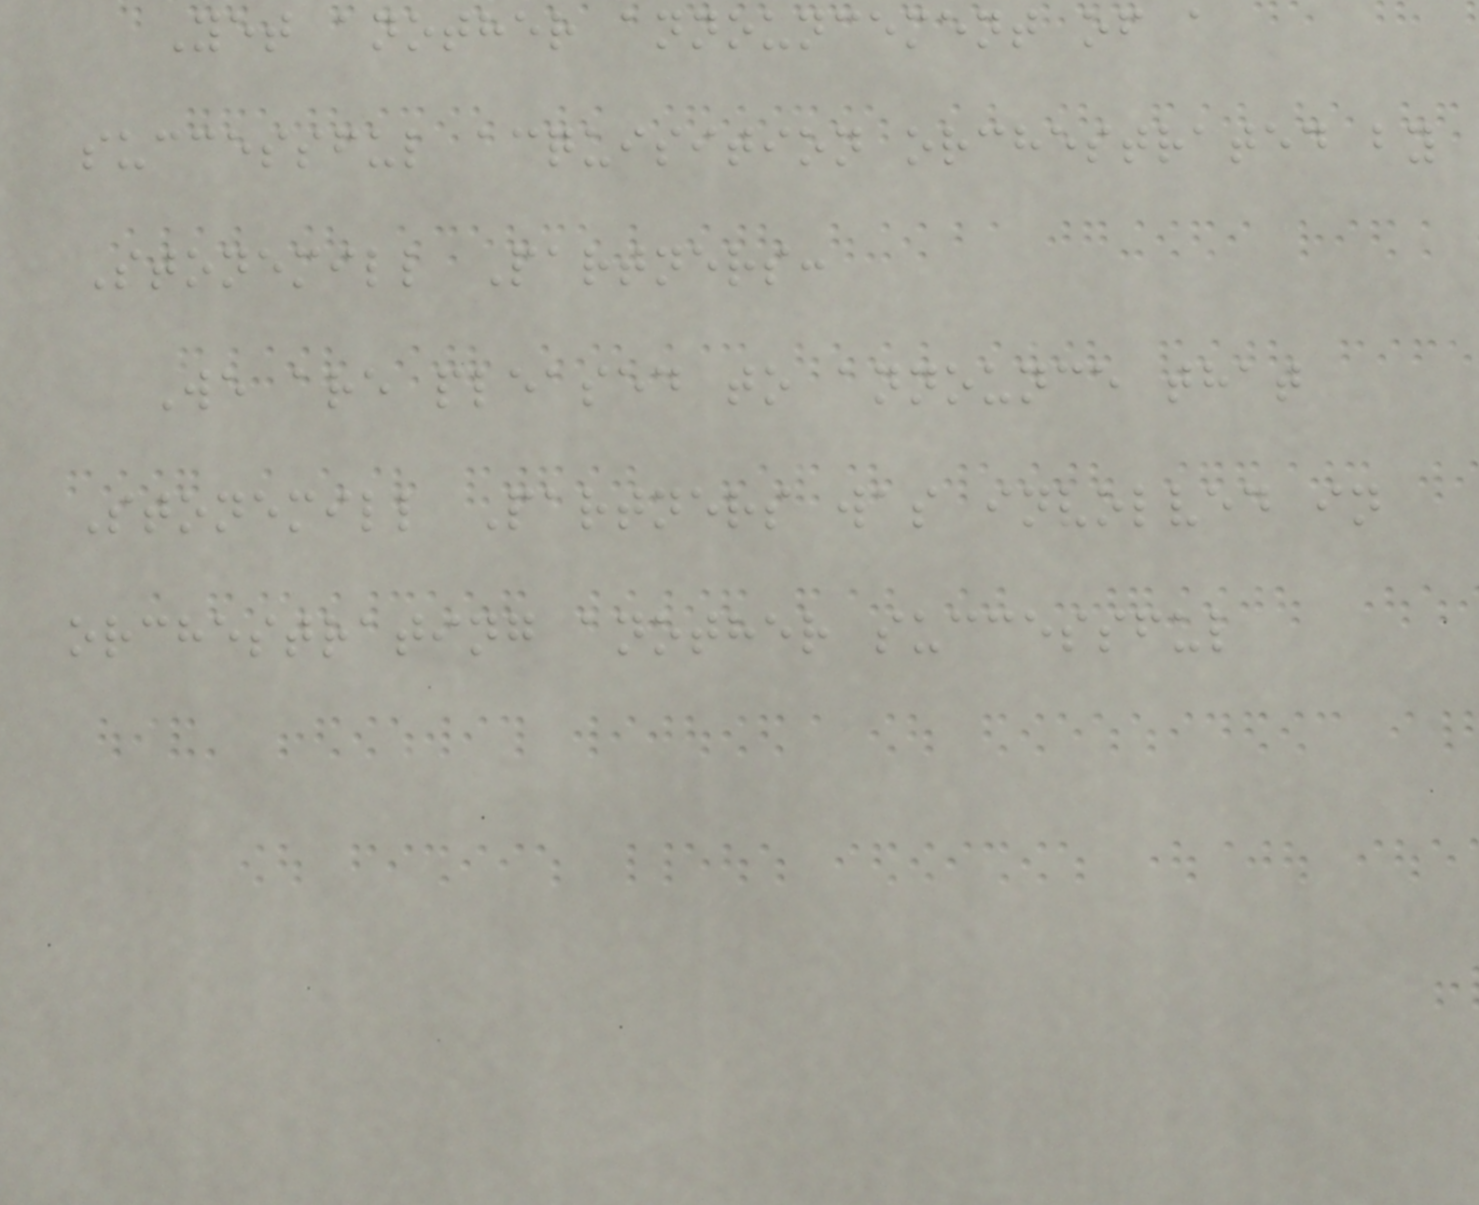Yet another announcement of a
successful acquisition orchestrated by
Stonemill Partners:
We are pleased to announce that
Stonemill Partners was involved in
orchestrating another successful
